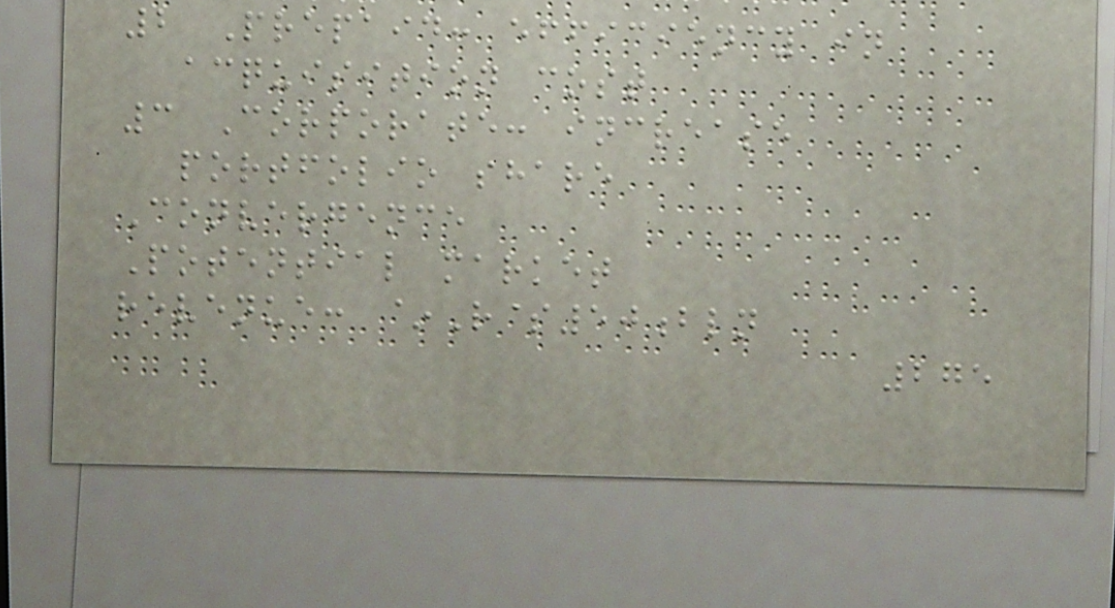2 Prepaid: efficiency in
acquisition cost
3 Corporate: increase
portfolio share
Convergence
Potential market
revenue: ~R$50bln
275
